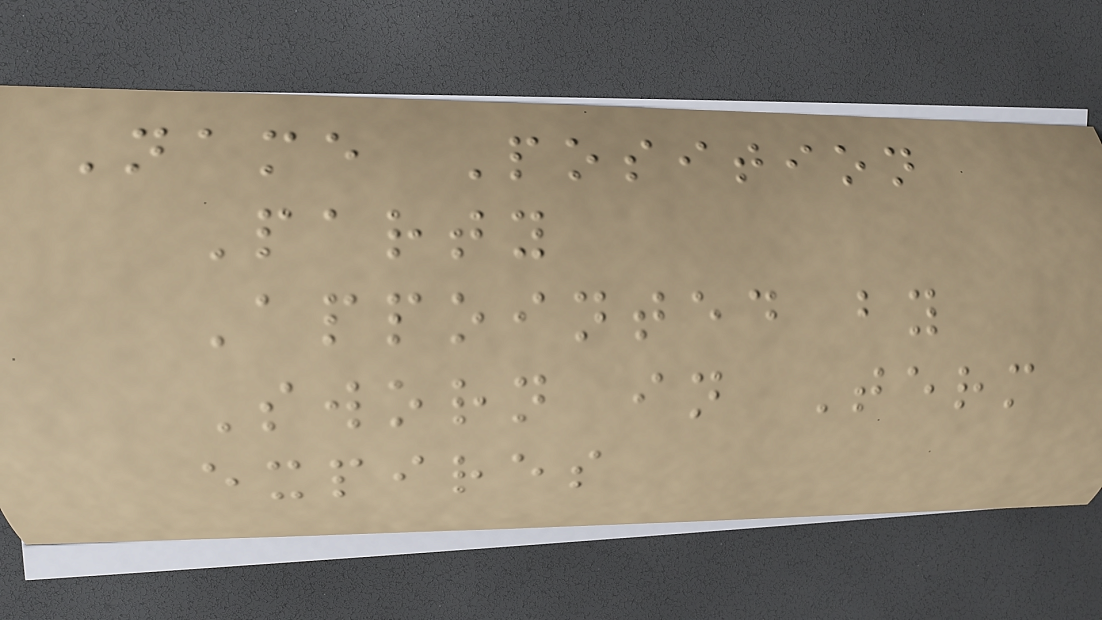Name Position
Party
Appointed by
Sworn in Term
expires
